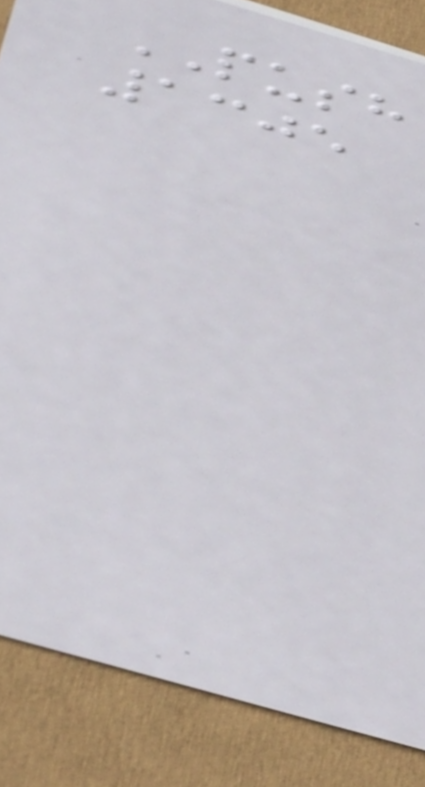PUSH
1305
